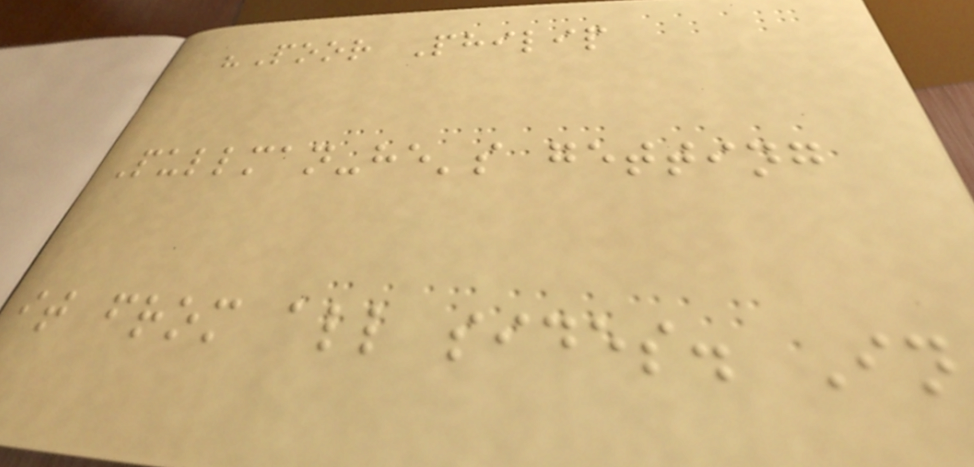"Poor Philip
Pullman-he's getting
it from all sides. In
